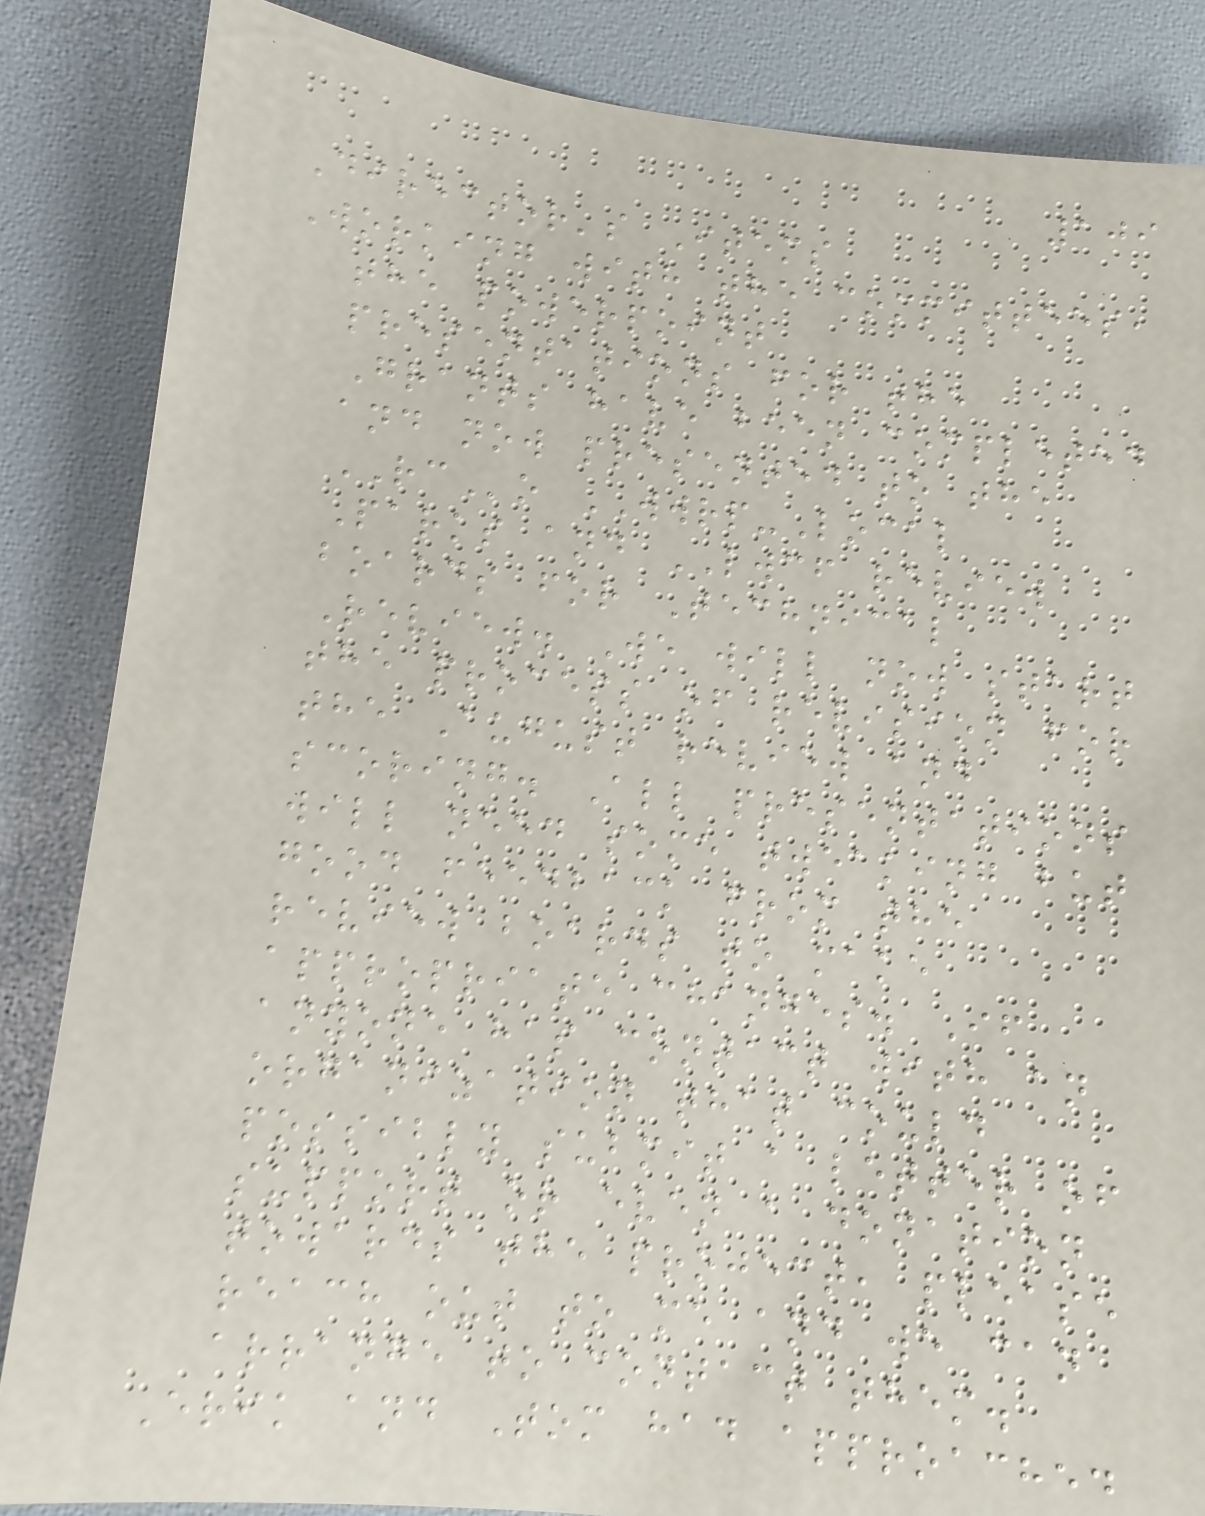109
Director's Items
Working with the committees,
the powerpoint
presentations for the
Grants have been completed
and now presented to the
RCo WWRP-Local
Parks and LWCF review
boards for Technical
Review. We will now start
the process of revision for
the August review and
scoring. All presentations
will need some tweaking but
good feedback from the
review boards to make
appropriate changes. If
anyone has contact with an
organization that could
possibly submit a letter of
support or even a donation
towards the project, please
reach out to me and we can
arrange to contact them.
Erik and Tom had approached
